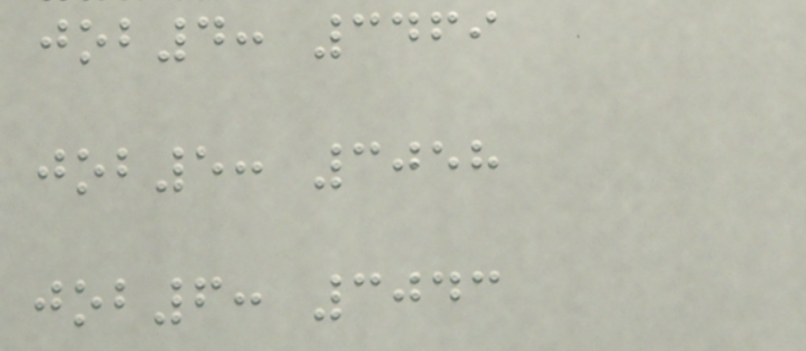job4: 3469
job5: 3058
job6: 3043
